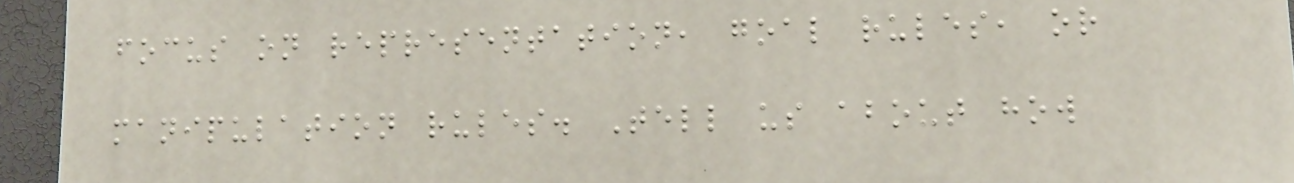focus on representation, goal rules, or
manipulation rules. Tell us about how
